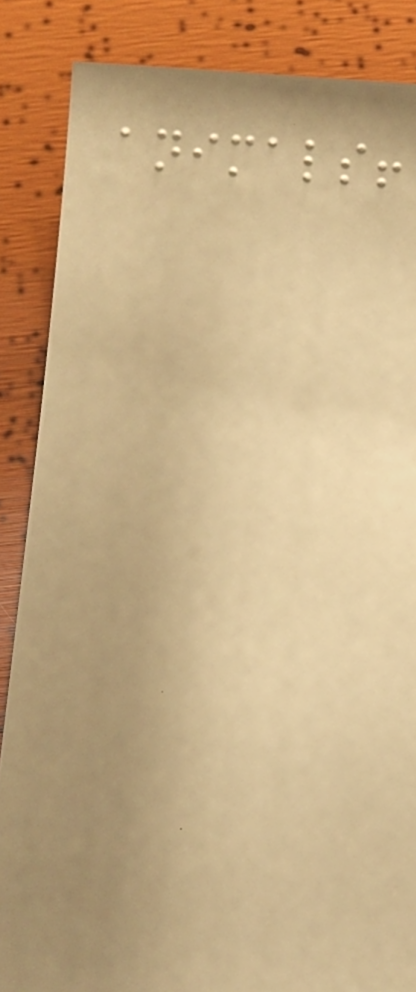animals!
